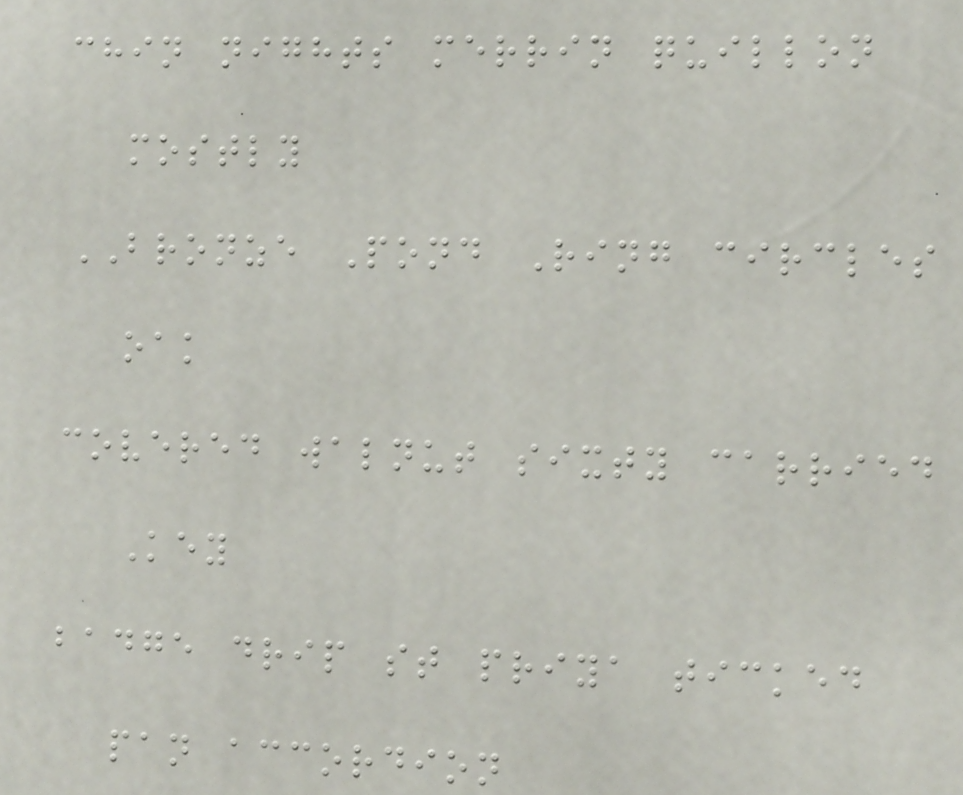chin nights merrin quillon
mostly
BRONZE Pond Ring circles
oak
covered walnut sixty carried
Key
badge drip st priya ticked
pan accordion
